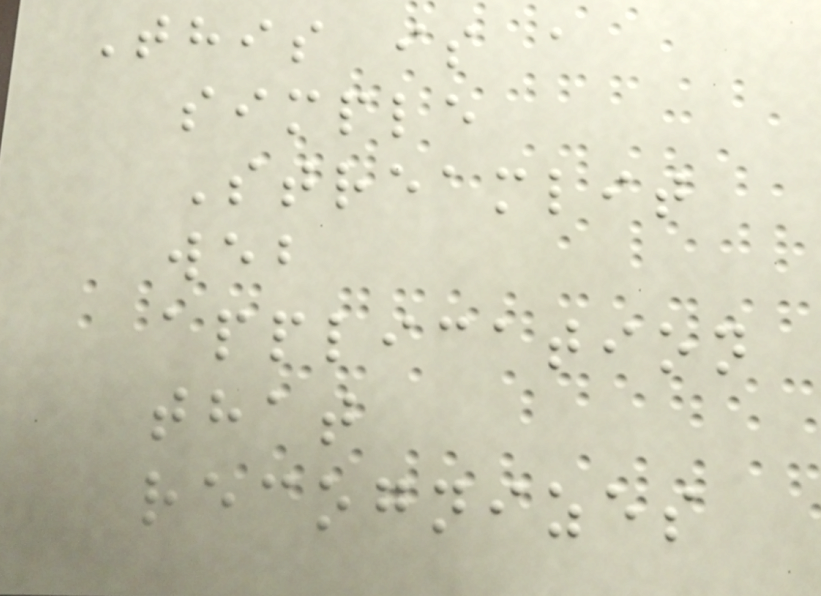This is a
simple
Streamlit
web
application
that
recognizes
